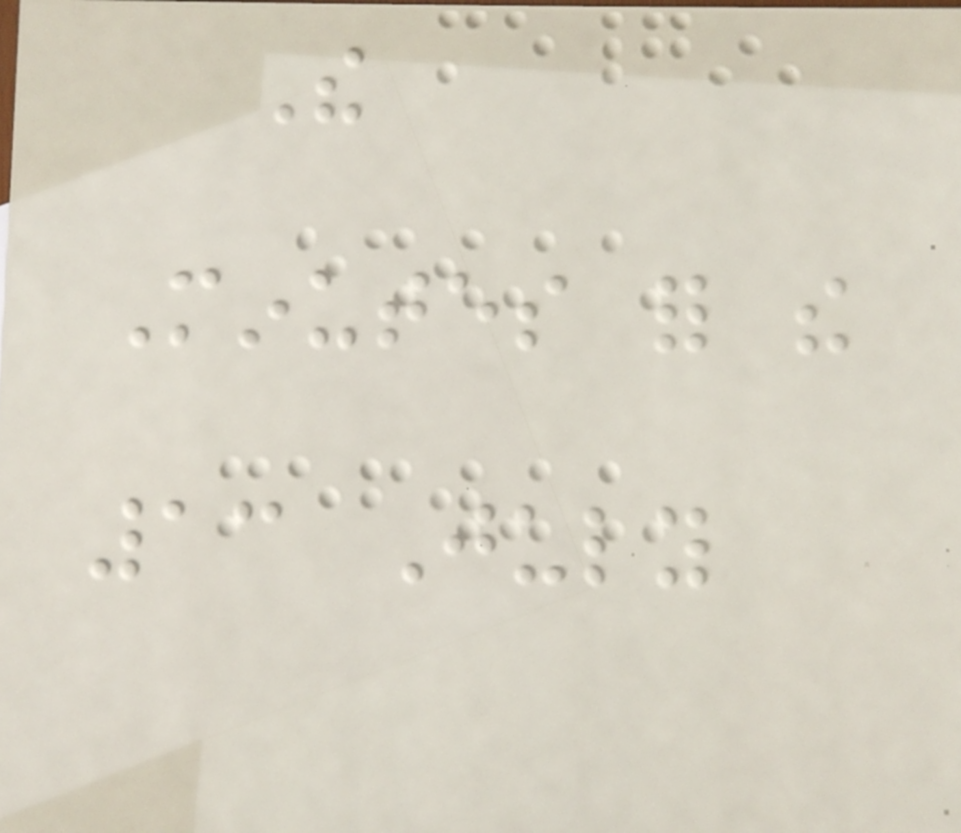The
Minutes for the
13 July
